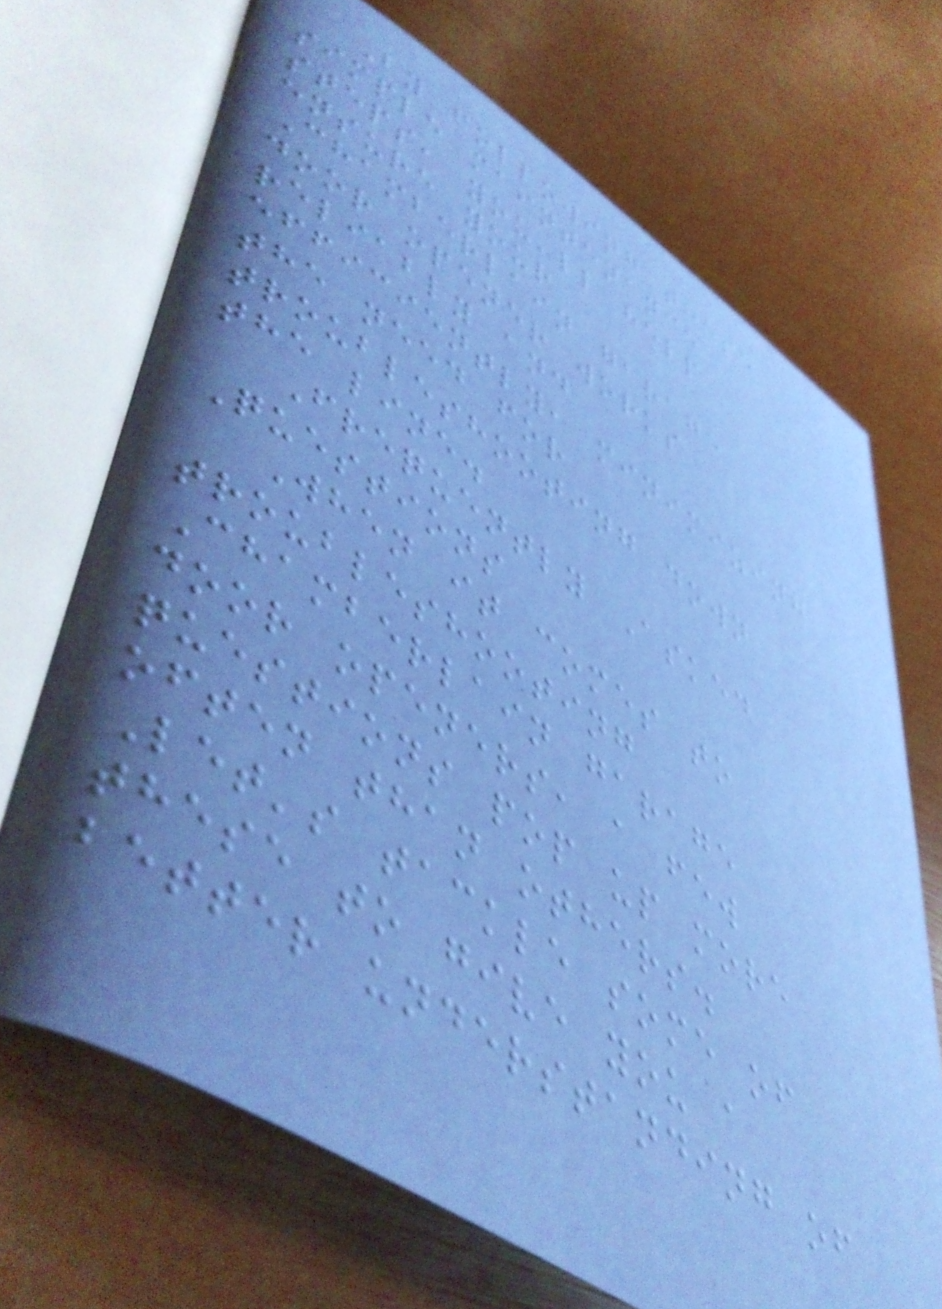By following these
simple maintenance
steps, you'll help
ensure your
Chamberlain garage
door opener works
reliably and
efficiently, minimizing
the need for
troubleshooting down
the line.
Frequently Asked
Questions
When it comes to
troubleshooting
Chamberlain garage
door openers, a few
questions pop up more
often than others.
Let's tackle some of
these to give you a
better understanding of
